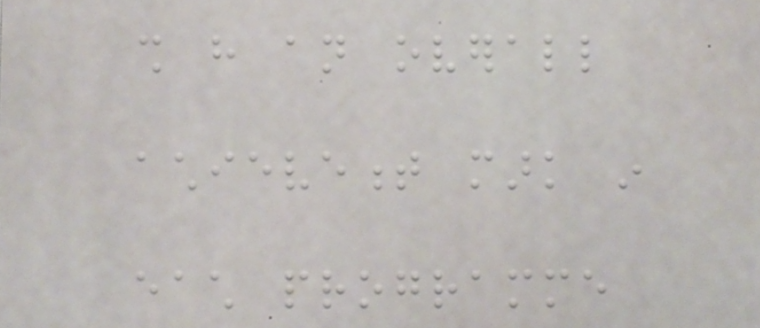shall have an overall
achievement mark in
each programme
